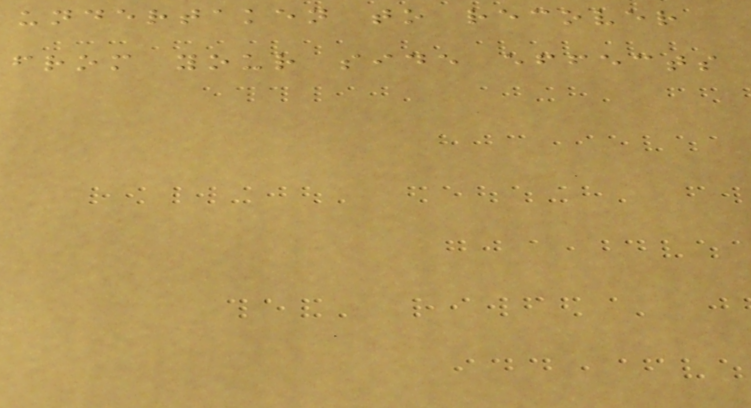undertaken to recover
from your side effects
